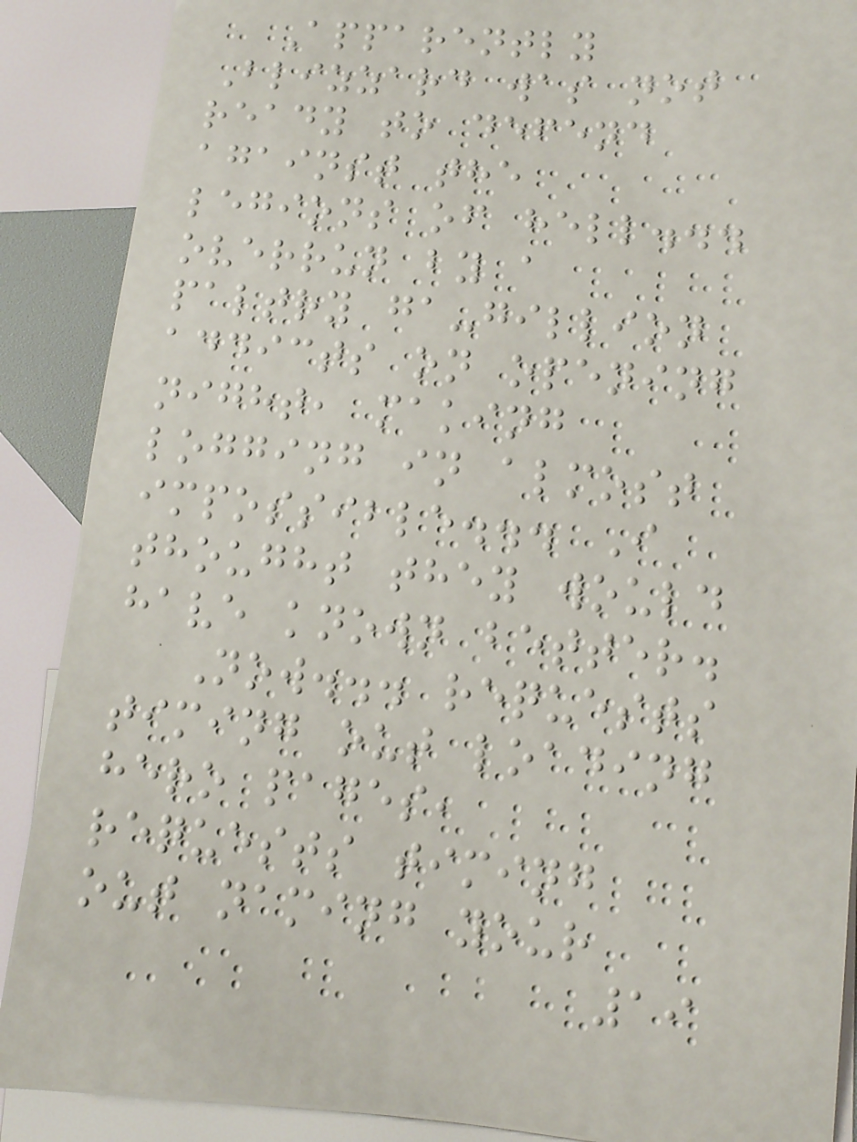Apparently
Blizzard was not
ready to defend
against the
legions of hell...
overrun by a
paltry ga-gillion
addicts on opening
night, making
logging in almost
impossible... I
thought they would
have known better.
Now... requests
timing out loading
hero pages,
requests timing
out naming your
19
